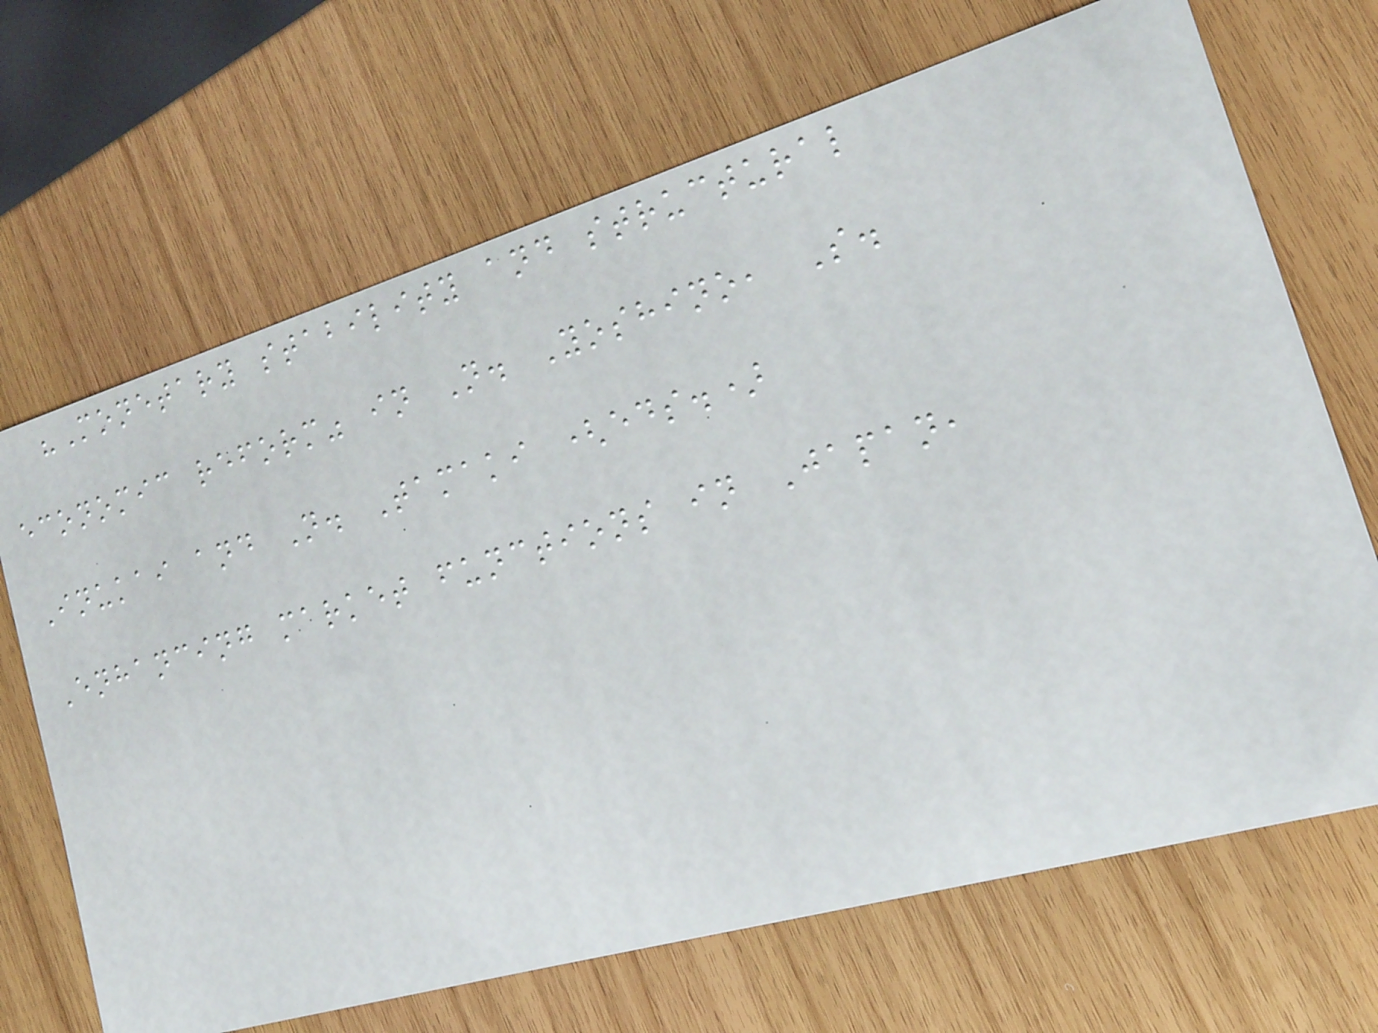"Monetary stability and structural
economic reform" in N. Yoshino, S.
Inukai and N. Tamaki (eds.)
Enhancing market functions in Japan,
